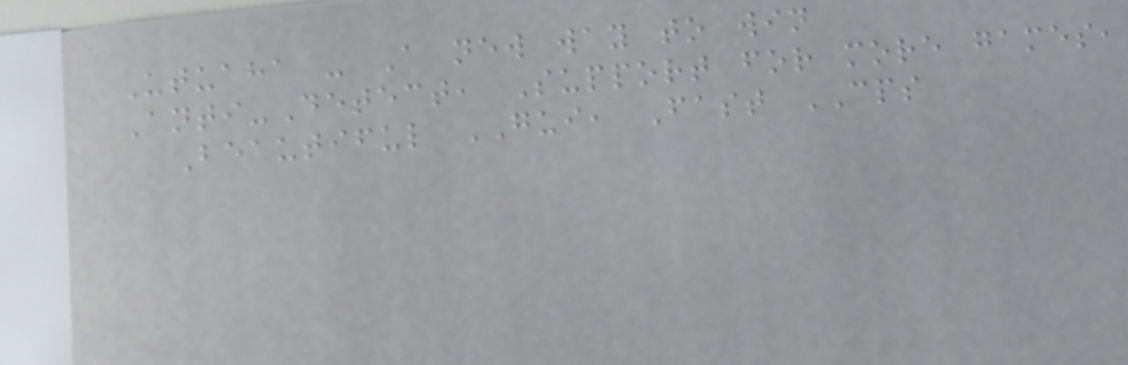Utuaha - A new way to win
Anti-Detect, Support for more games,
Beautiful GUI, Fast CPS
